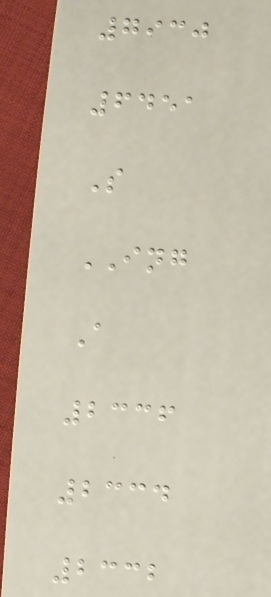7930
6451
S
ING
A
2336
2334
2332
